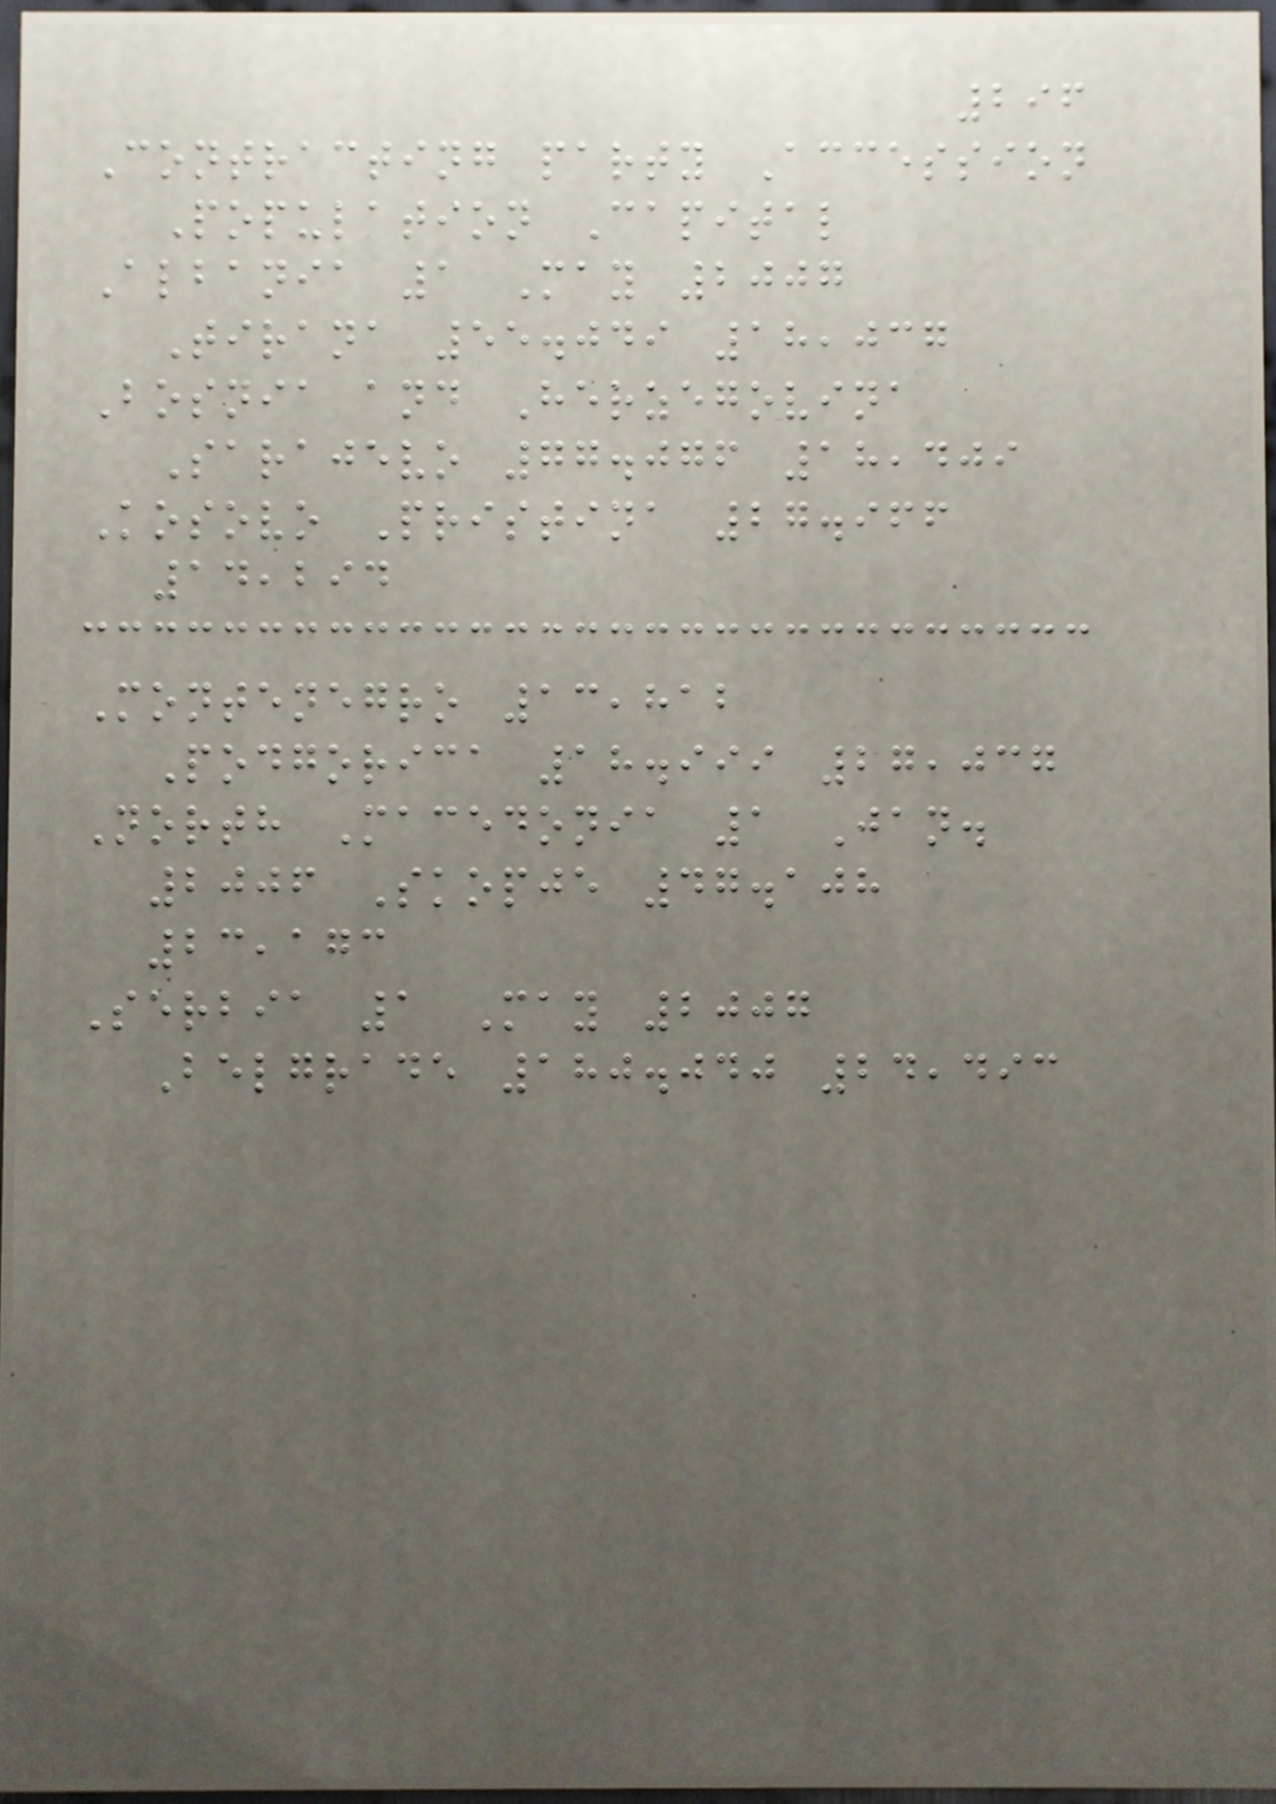296
Contracting party Accession
Population Capital
Albania 1 May 2007
Tirana 55.049 18,037
Bosnia and Herzegovina
Sarajevo 77.076 18,409
Kosovo Pristina 27.966
14,294
Montenegro 13,812
Podgorica 18.999 27,037
North Macedonia 1 Jan.
2006 Skopje 47.108
23,173
Serbia 1 May 2007
Belgrade 180.040 24,493
